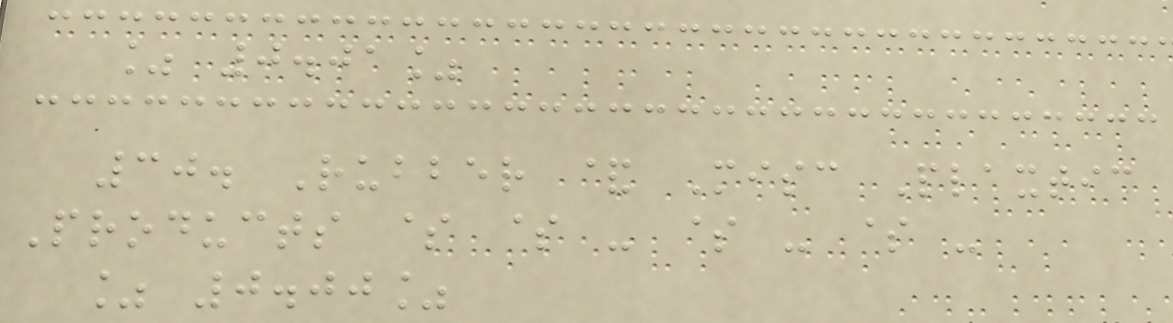% 0.01%
30. Rubber & Misc Plaxtic
Products $ $ - $ - $ -
% 0.00%
